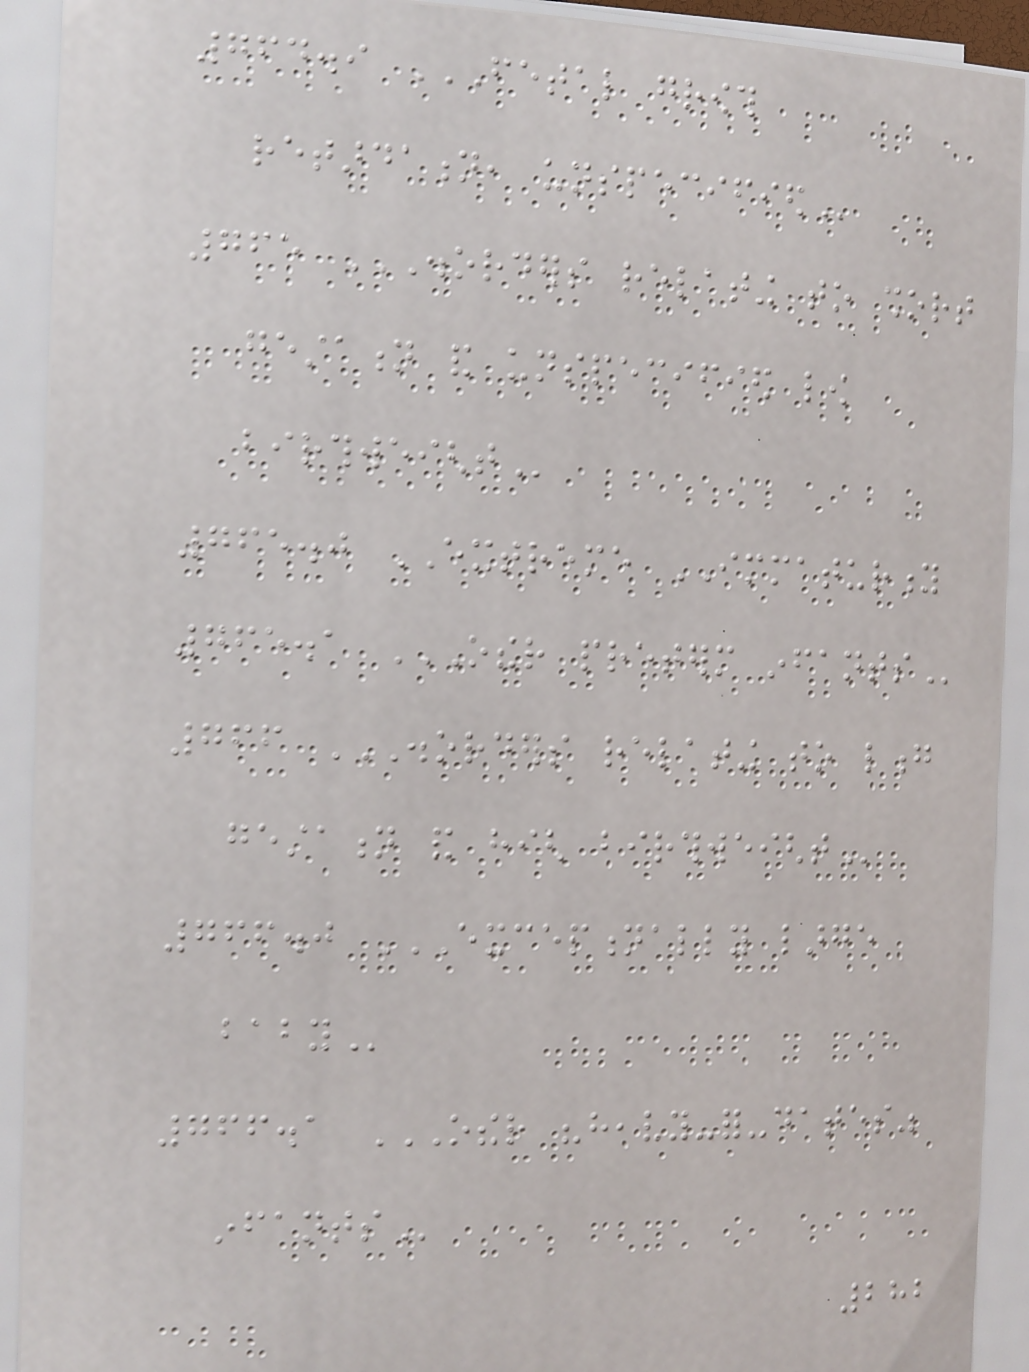764.9 FETAL GROWTH
RETARDATION, UNSPECIFIED
765 DISORDERS RELATING TO SHORT
GESTATION AND UNSPECIFIED LOW
BIRTHWEIGHT
765.0 EXTREME IMMATURITY
765.1 OTHER PRETERM INFANTS
766 DISORDERS RELATING TO LONG
GESTATION AND HIGH BIRTHWEIGHT
766.0 EXCEPTIONALLY LARGE
BABY
766.1 OTHER "HEAVY-FOR-DATES"
INFANTS
282
